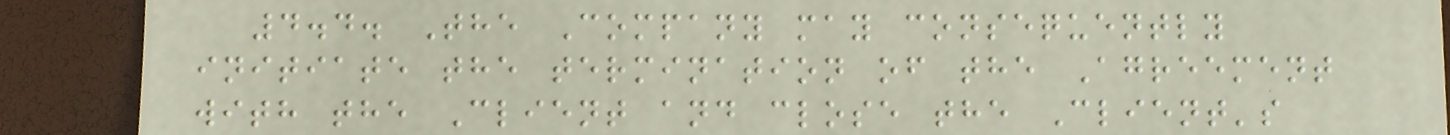4.4. The Company may consequently
initiate the termination of the Agreement
with the Client and close the Client's
